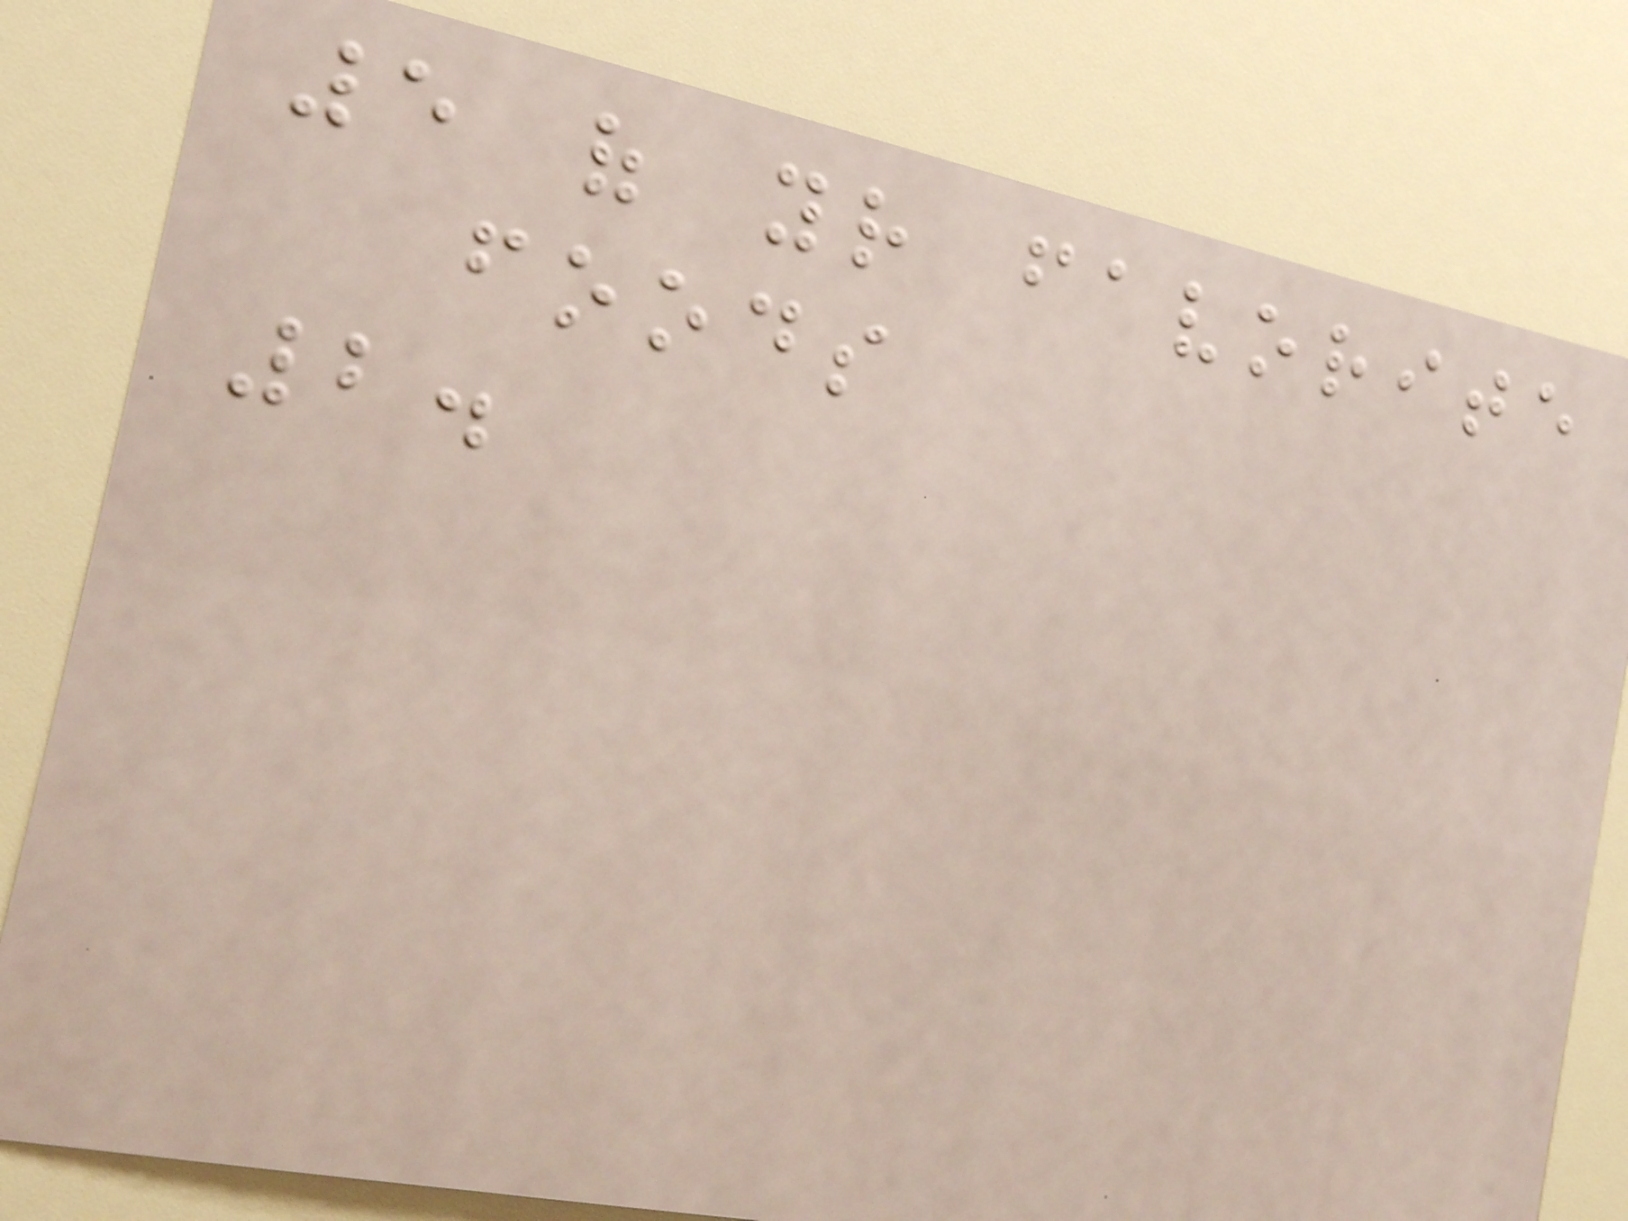5 of your favorite
foods
2.
